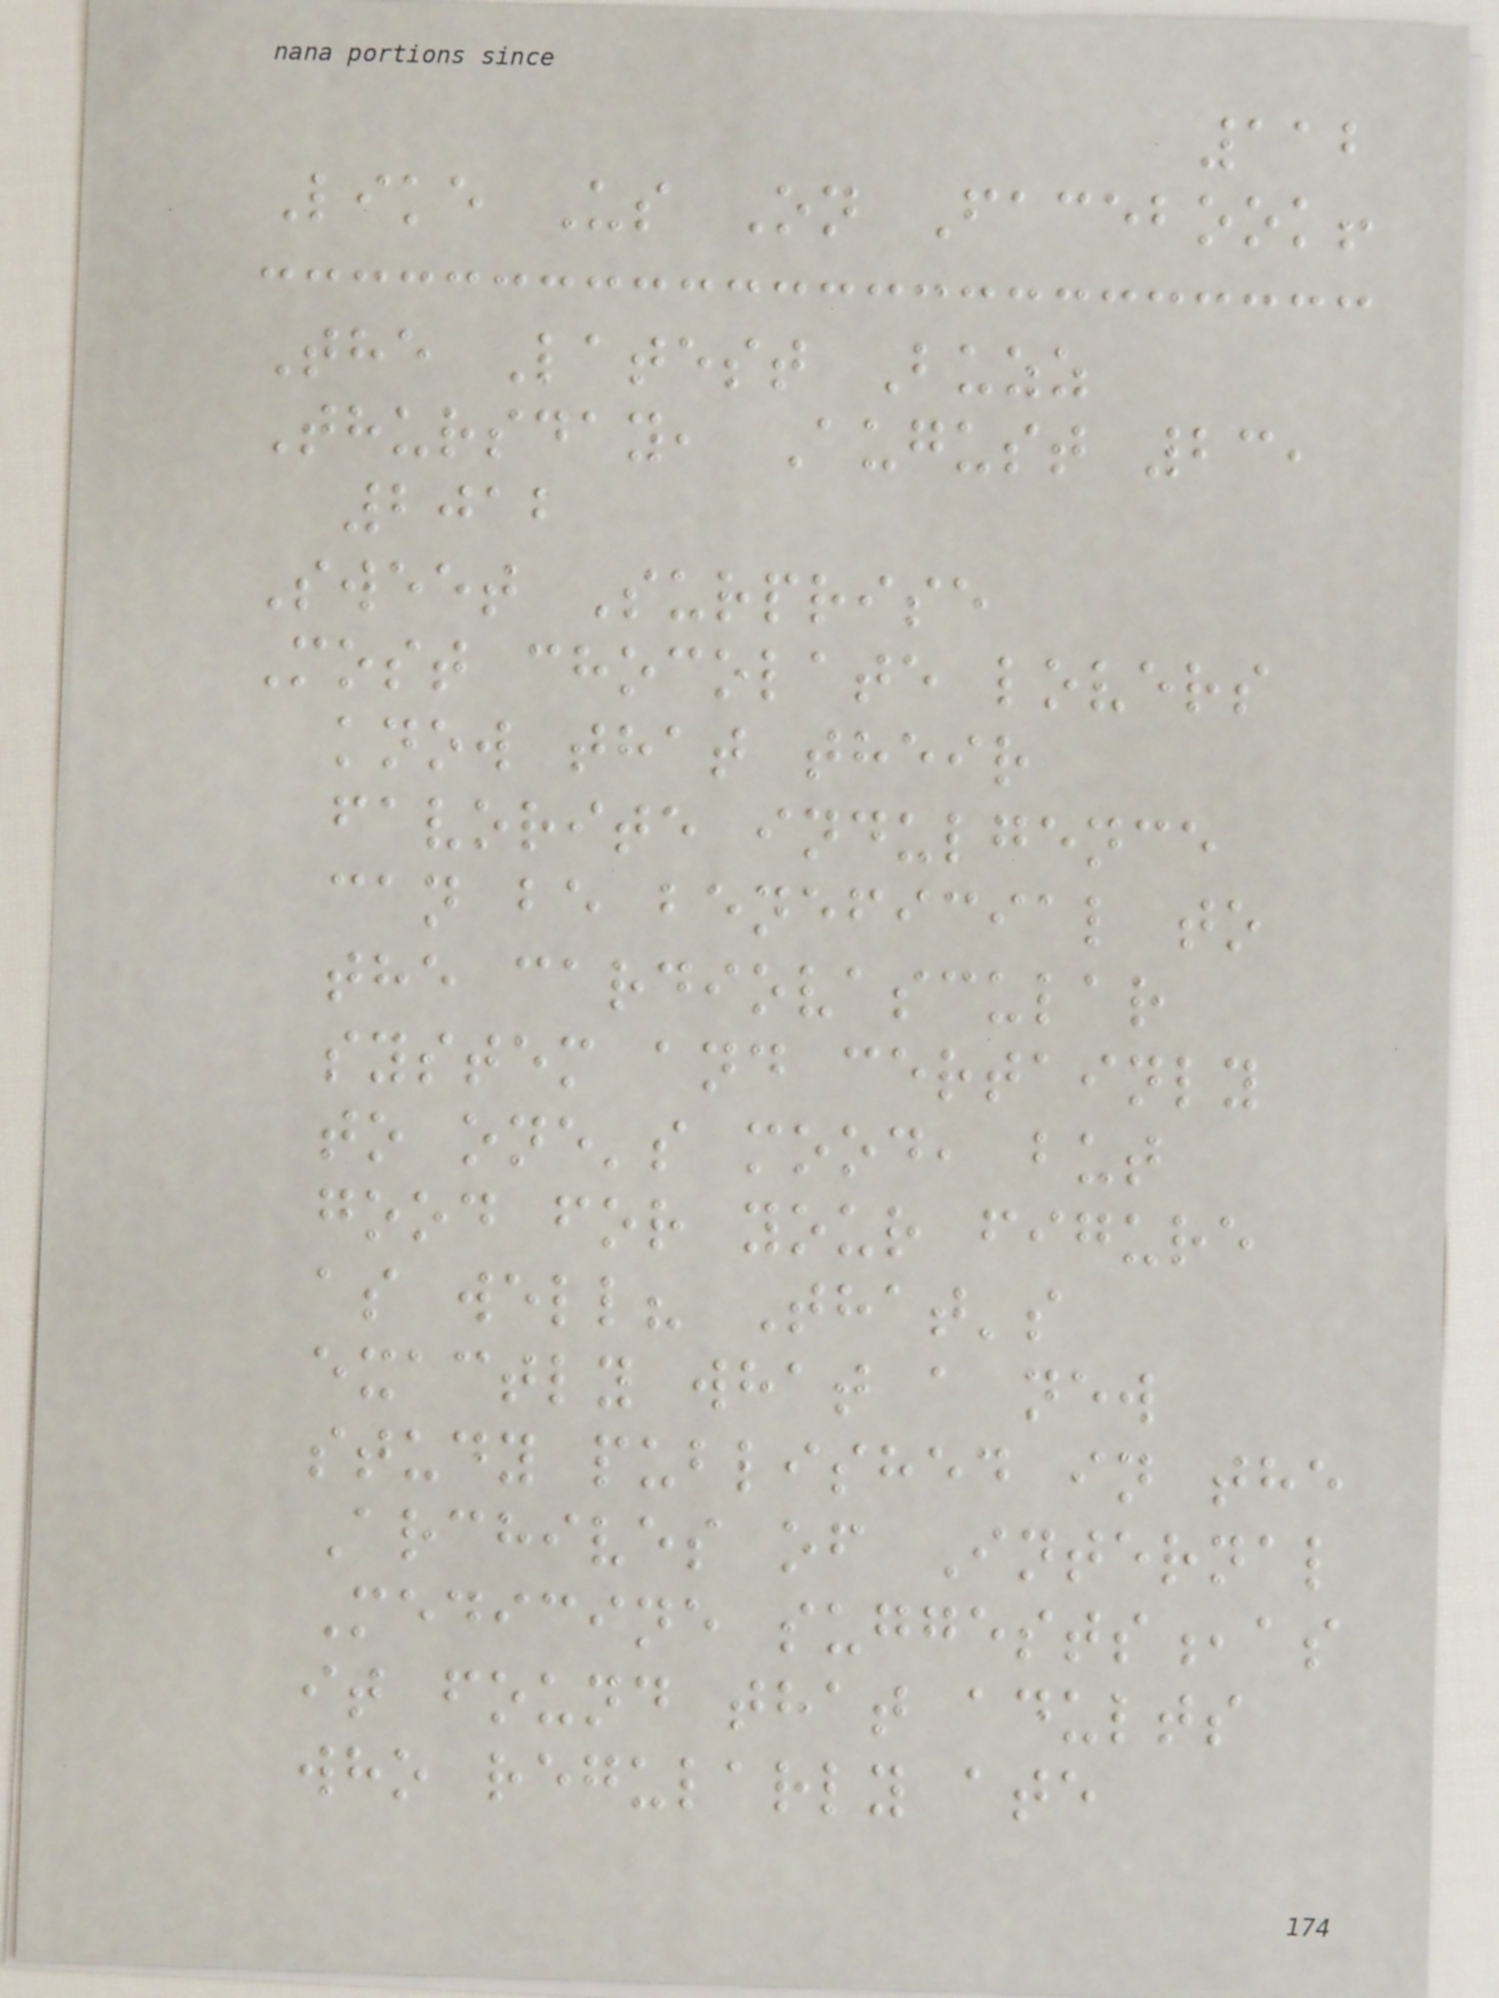112
Like Us On Facebook!
The Latest Buzz
Thursday, August 23,
2012
Sweet Surprise
Most chocolate lovers
know that their
favorite indulgence
can be beneficial to
the cardiovascular
system and certainly
to one's mood, but
good for your figure
as well? That's
exactly what a new
study published in the
Archives of Internal
Medicine suggests,as
it found that adults
who regularly ate
